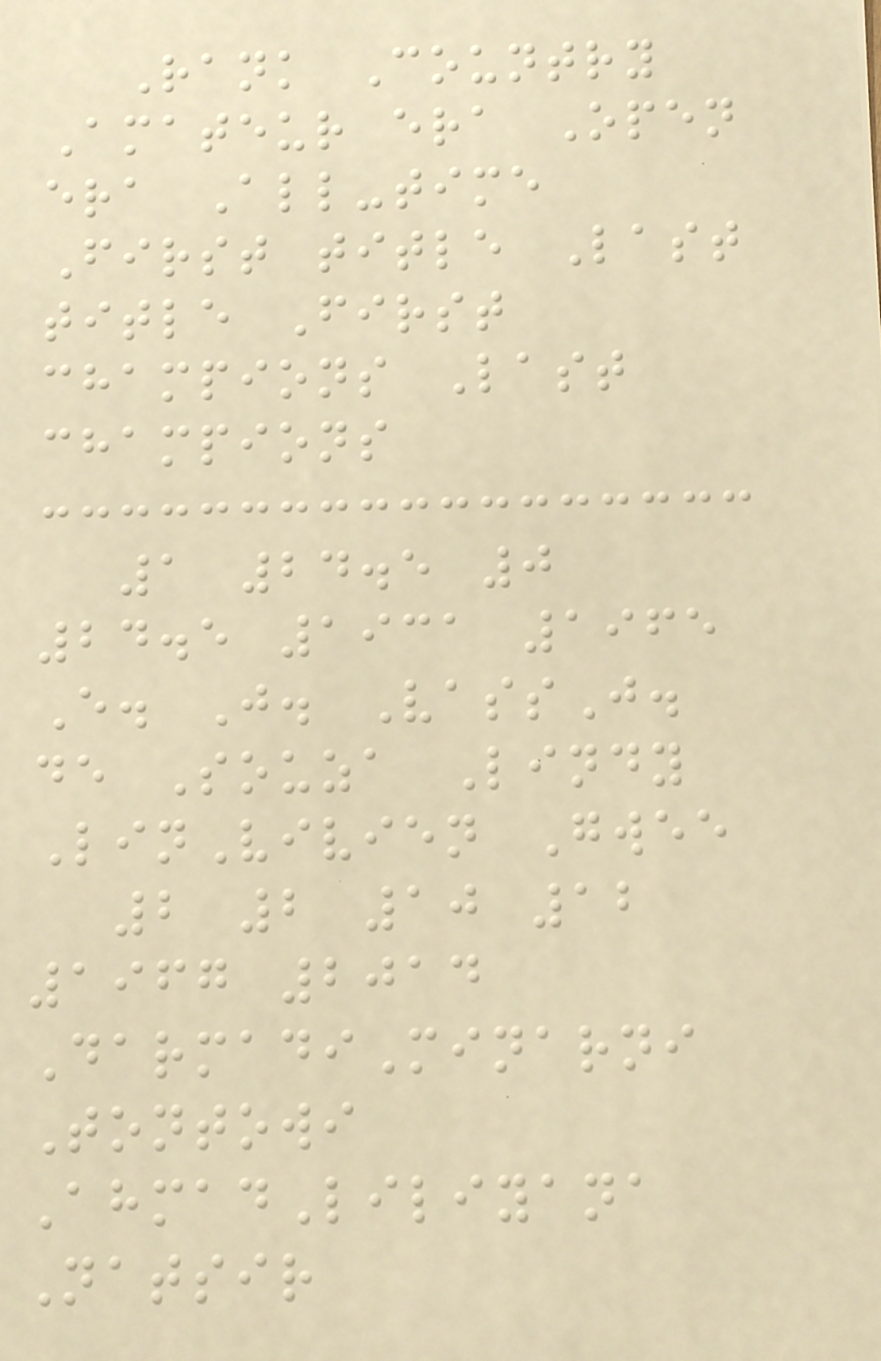Rank Country
Amateur era Open
era All-time
First title Last
title First
champions Last
champions
1 24.5 0
24.5 1931 1965
E. J. VassJ.
de Souza Lindy
LinVivien Gwee
2 2 10 12
1967 2014
DarmadiMinarni
Tontowi
AhmadLiliyana
Natsir
